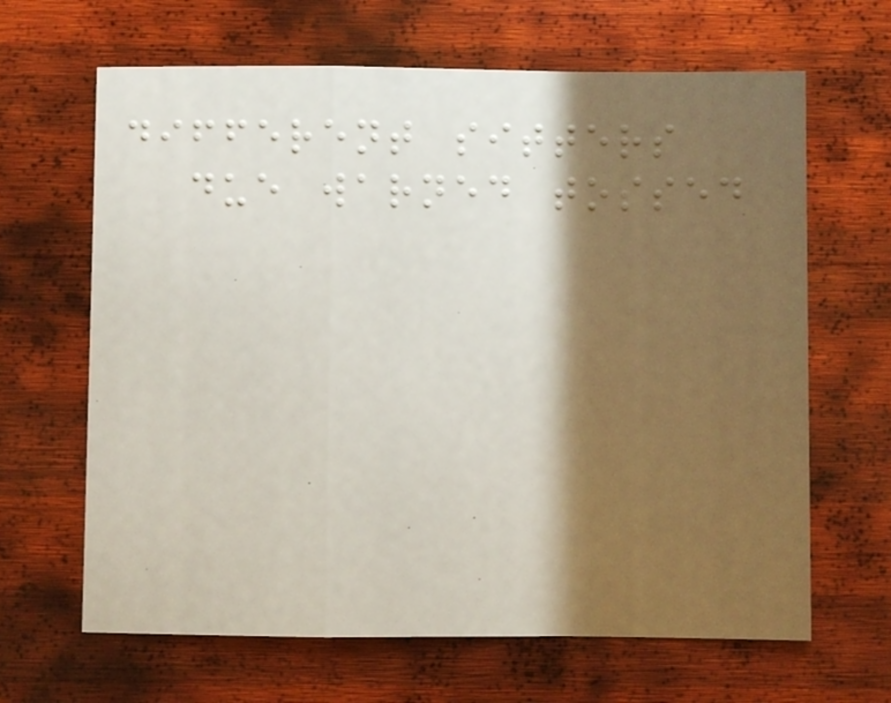different sitters
due warned tossed
